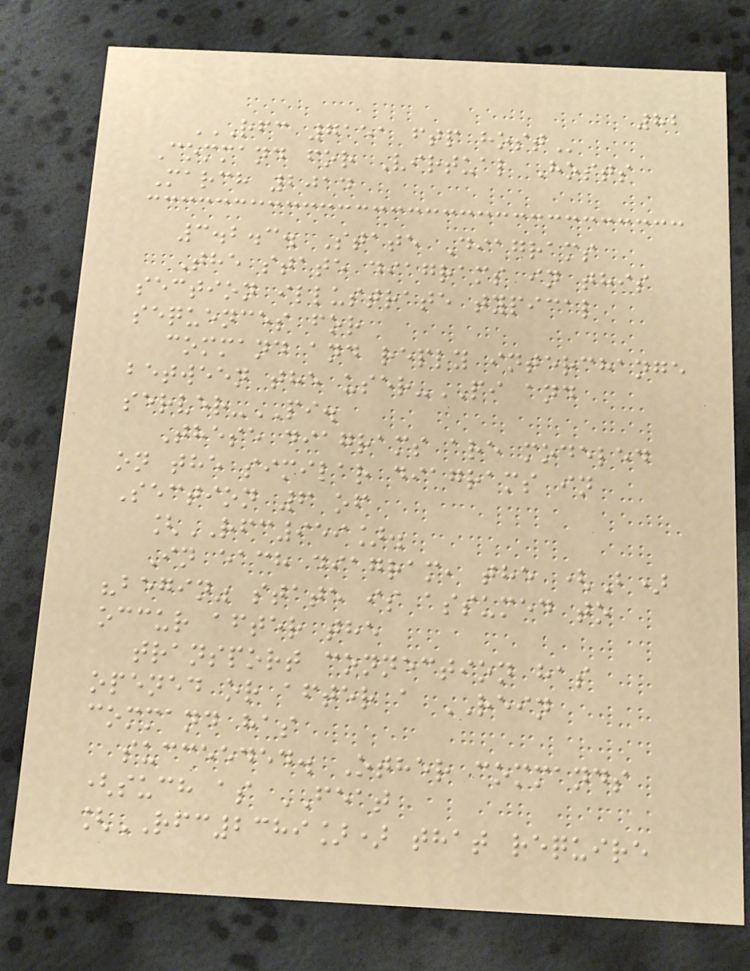82
RFC 7151 FTP HOST
Command for Virtual Hosts
March 2014
3.2.3. State Diagrams
The state diagrams in this
section illustrate typical
sequences for
command and reply interchange
between the user-PI and
server-PI.
These diagrams are modeled
on the similar diagrams in
Section 6 of
[RFC959].
In each diagram, the (B)
"begin" state is assumed to
occur after the
transport connection has
opened or after a REIN
command has
succeeded. Other commands
(such as FEAT
[RFC2389]) that require
